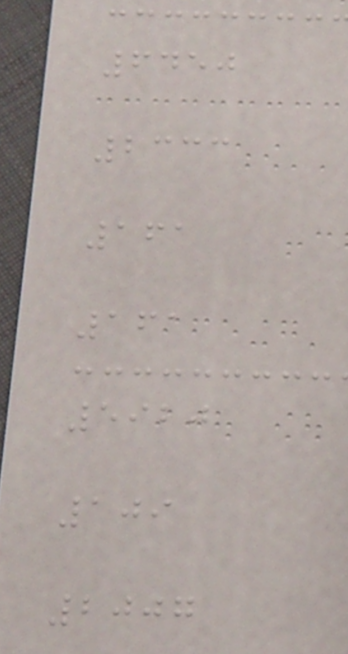6450
2333
161
161
5920
109
2007
